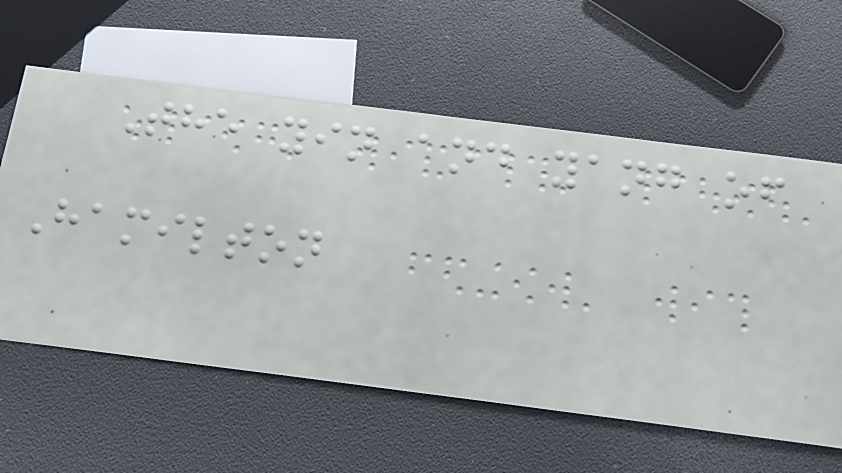The yin and yang of
Hamilton
